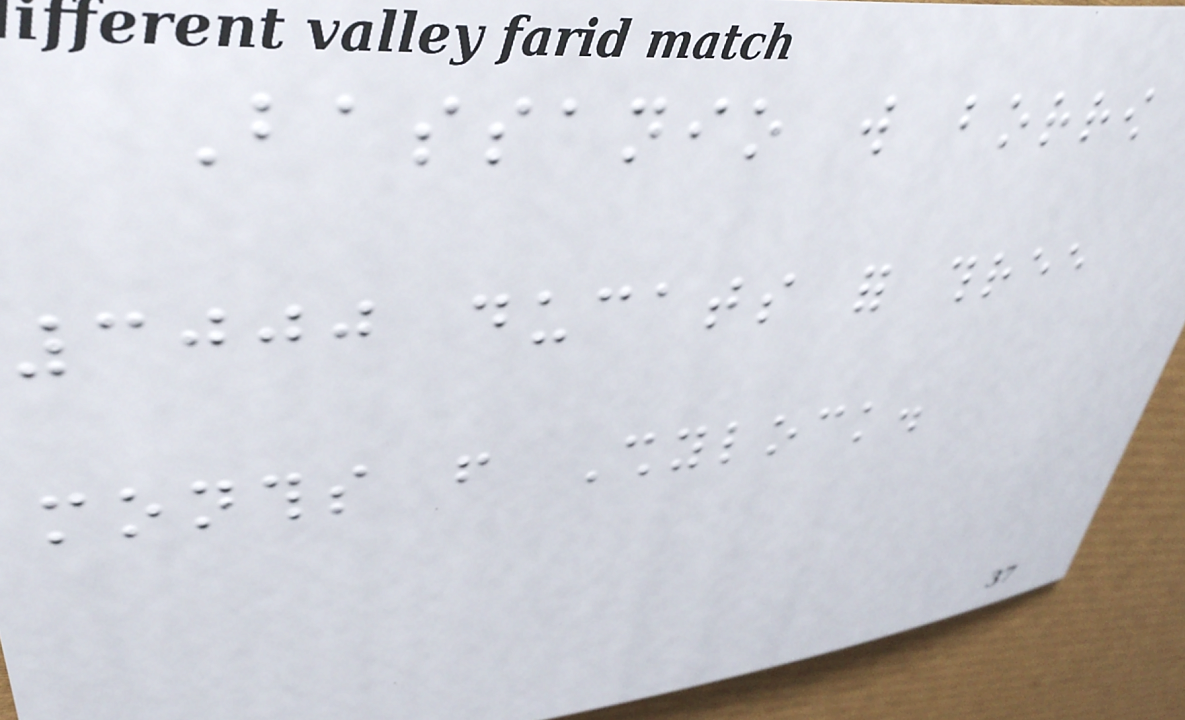Bassanio will borrow
3000 ducats for three
months from Shylock.
